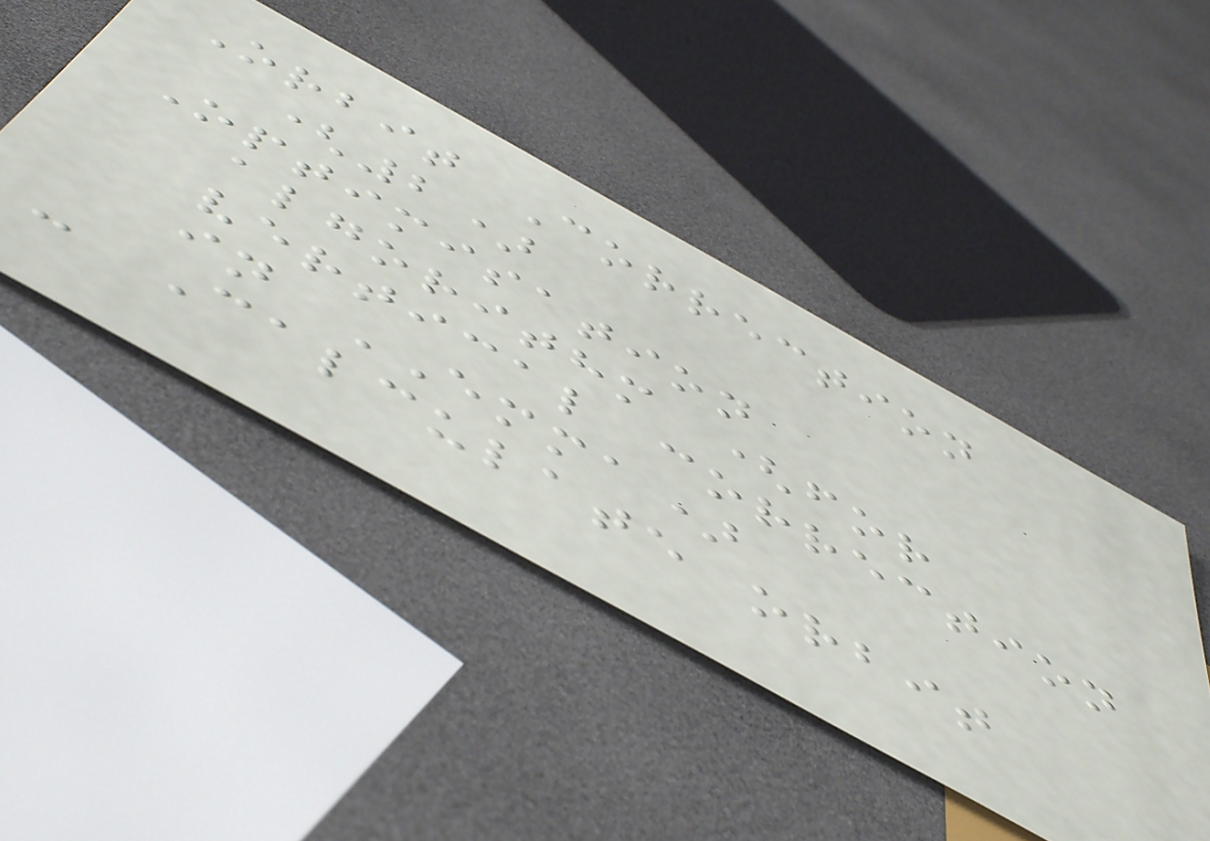Orbit Correction
(2)
Optimisation
algorithm (for
vertical correction
in EMMA)
- Calculate orbit
